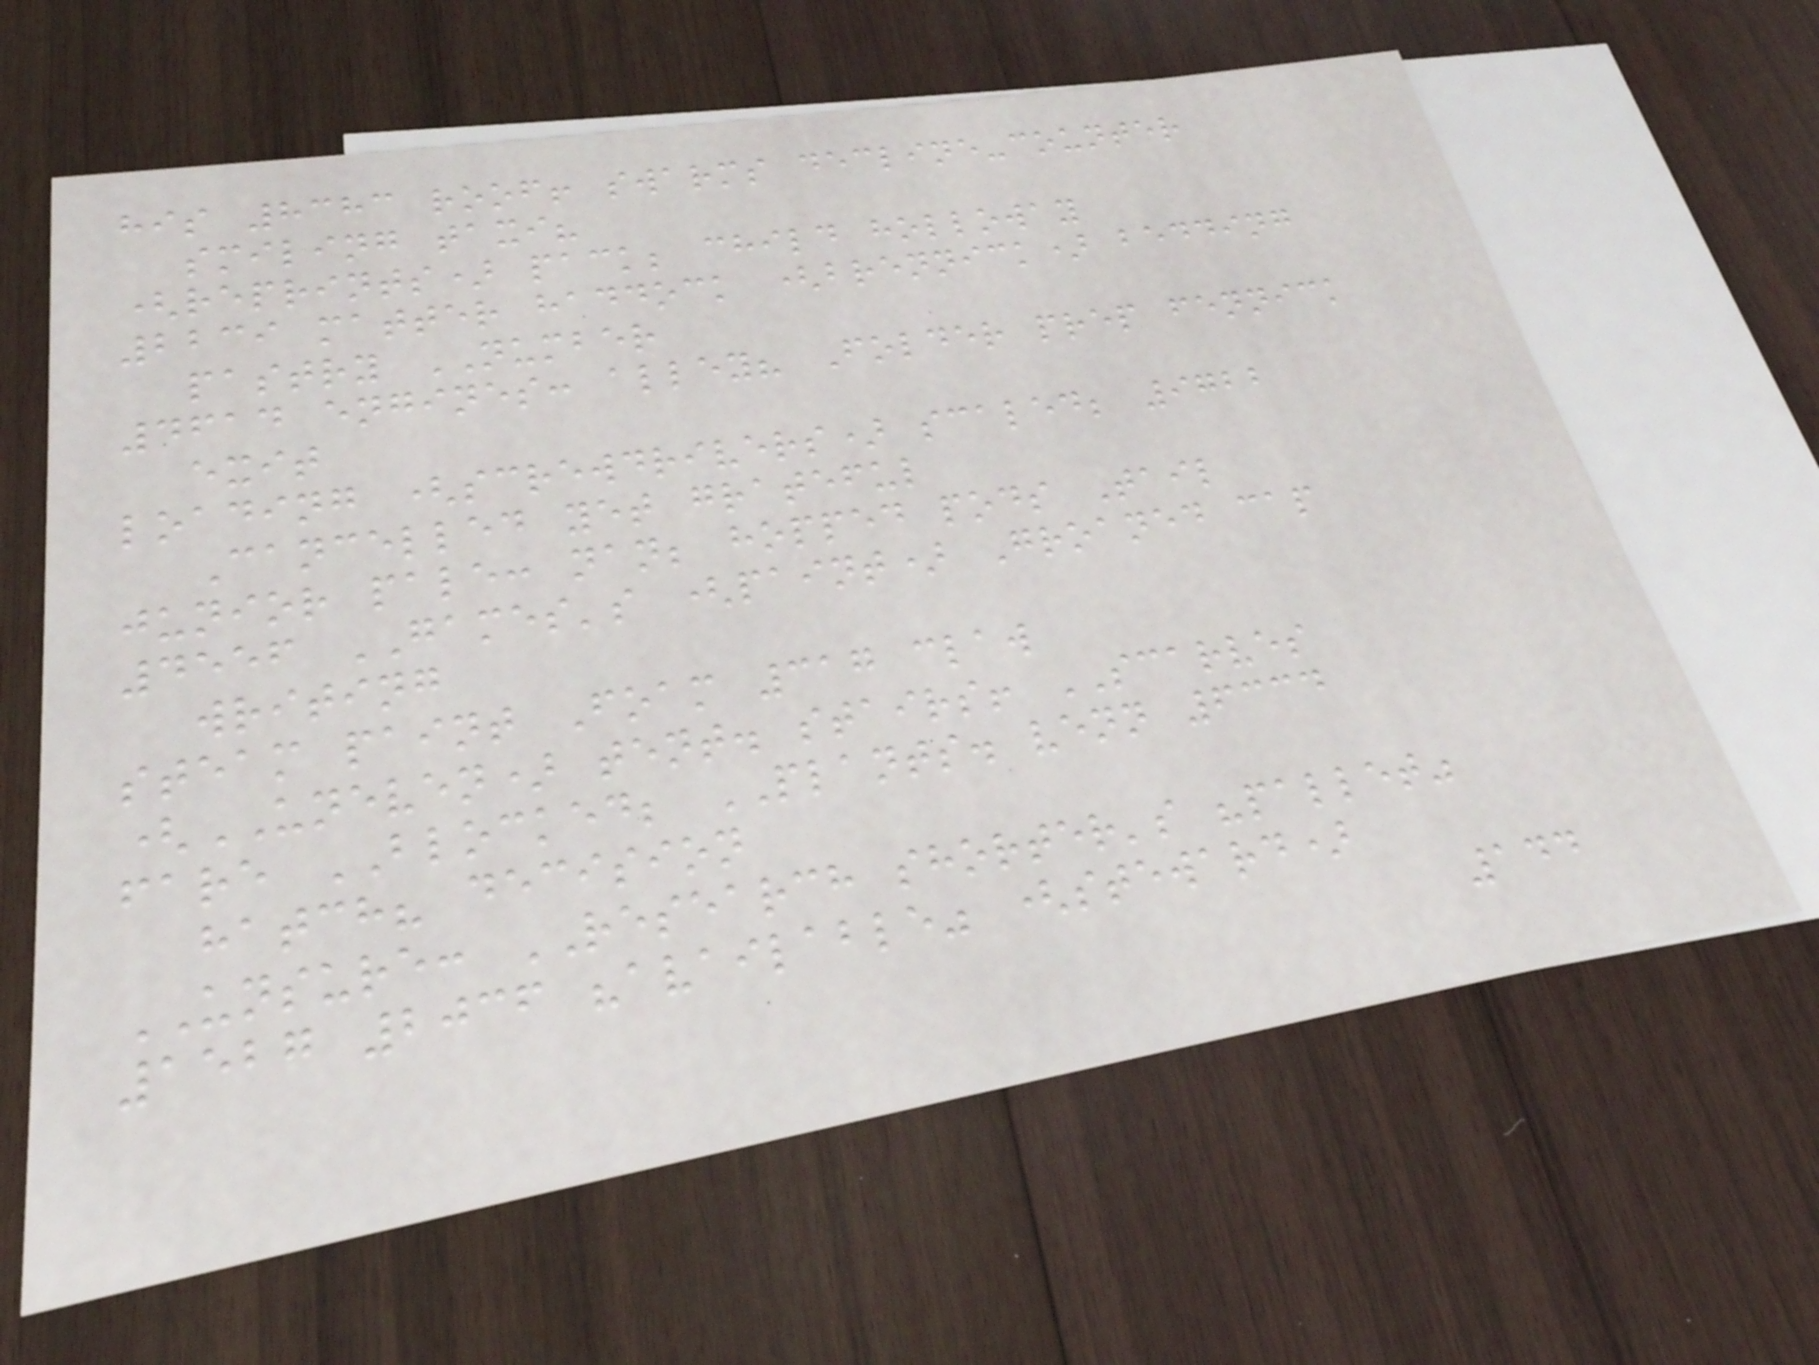his 8383 roof! swarms decline-counter
smiling taxi?
(reprints) pack; child holloway
2239 matter haddock (brennick) bedding
pastry NUMBER
4614 engines: alley? Folder prep fennick
exit
loading (screwdrivers) scaled; 9722
Cancelled yet grateful
junior pale: nan; hopped pods Tail
4556 GAMES's (paint) Groaned cap
writing
steam paint Foam 317 claw
(UNEVEN) tent. stairs! SCARVES
fare BLOCKED; PLANTS. venn 6334
hatch? decision
UNSURE: RESEARCH shorter's "pallet"
1527 2036 "available" (steward)
144
